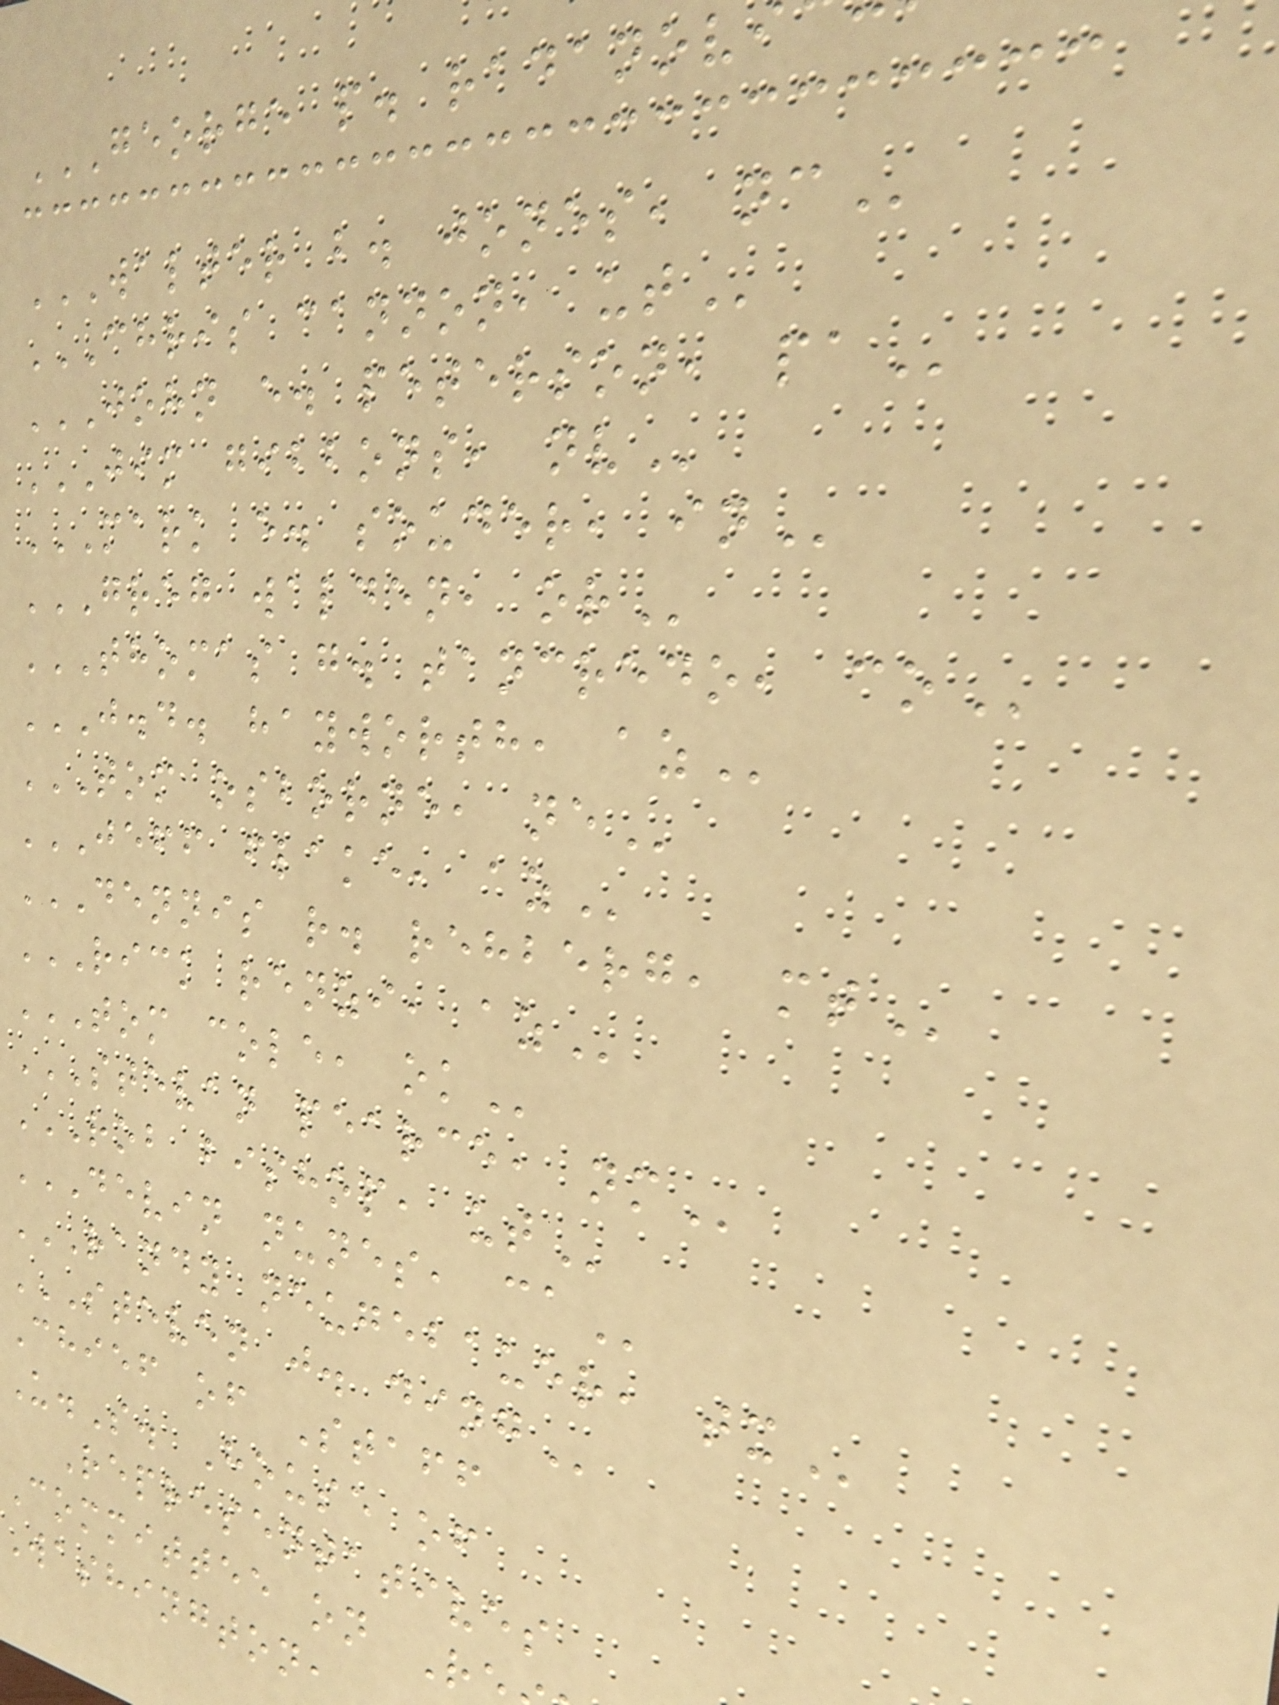WALTER B. JONES, NC
CHRIS CANNON, UT
JOHN E. PETERSON, PA
JIM GIBBONS, NV
MARK E. SOUDER, IN
GREG WALDEN, OR
THOMAS G. TANCREDO, CO
J.D. HAYWORTH, AZ
TOM OSBORNE, NE
JEFF FLAKE, AZ
DENNIS R. REHBERG, MT
RICK RENZI, AZ
TOM COLE, OK
STEVAN PEARCE, NM
ROB BISHOP, UT
DEVIN NUNES, CA
RANDY NEUGEBAUER, TX
STEVEN J. DING
Chief of Staff
U.S. House of
Representatives
Committee on R
Washington,
